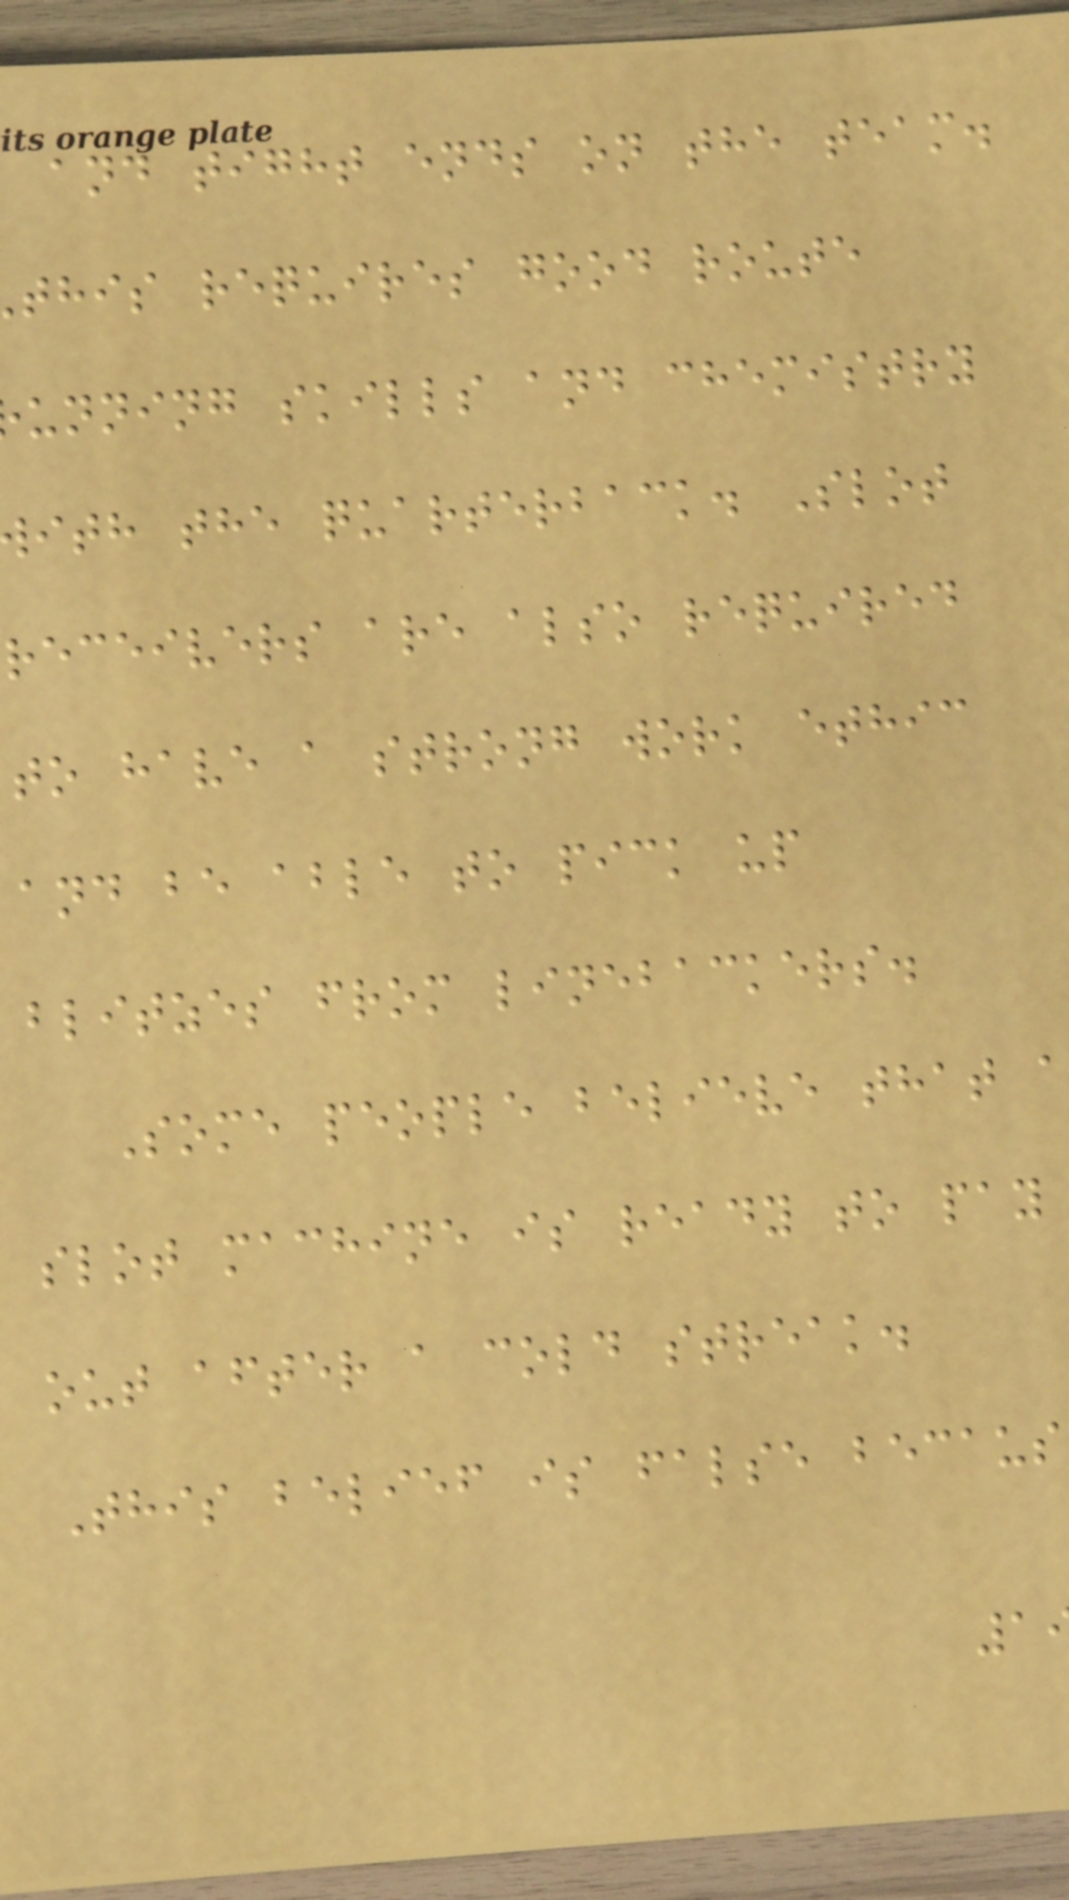and tight ends on the team.
this requires good route
unning skills and chemistry
ith the quarterback. Slot
receivers are also required
to have a strong work ethic
and be able to pick up
blitzes from linebackers.
Some people believe that a
slot machine is ready to pay
out after a cold streak.
This belief is false becaus
